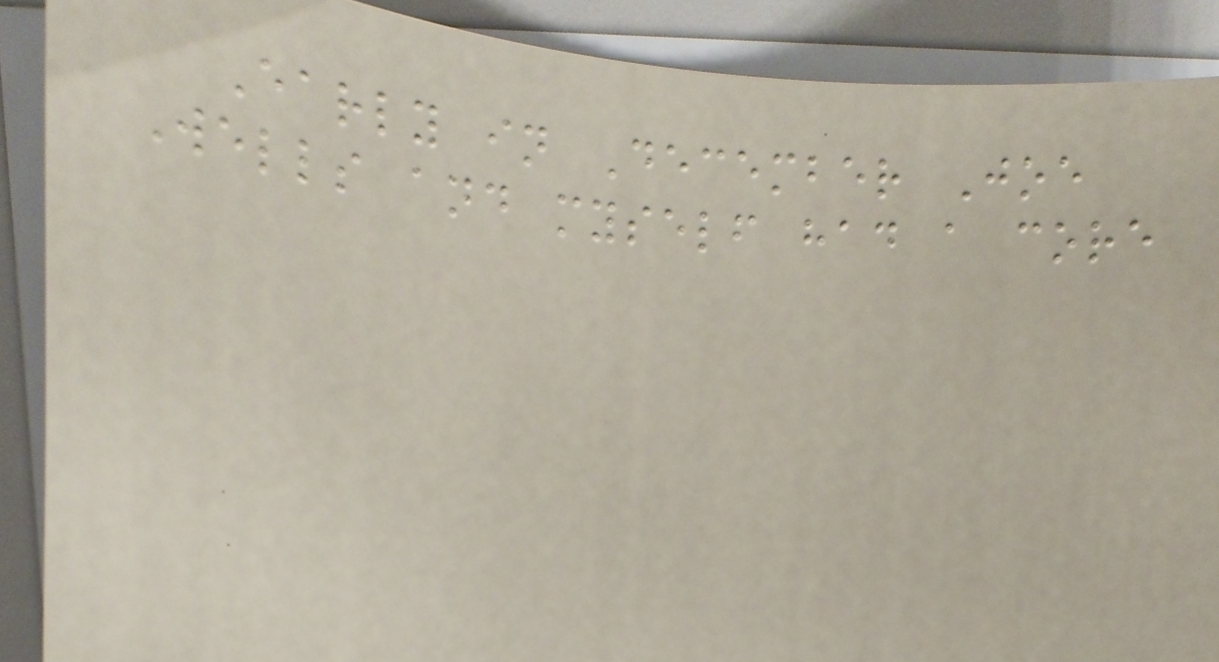Early in December Joe
Wells and myself had a core
